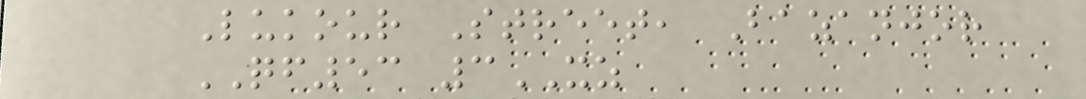Lukour Street, Bazanjor
QF53 3XZ
